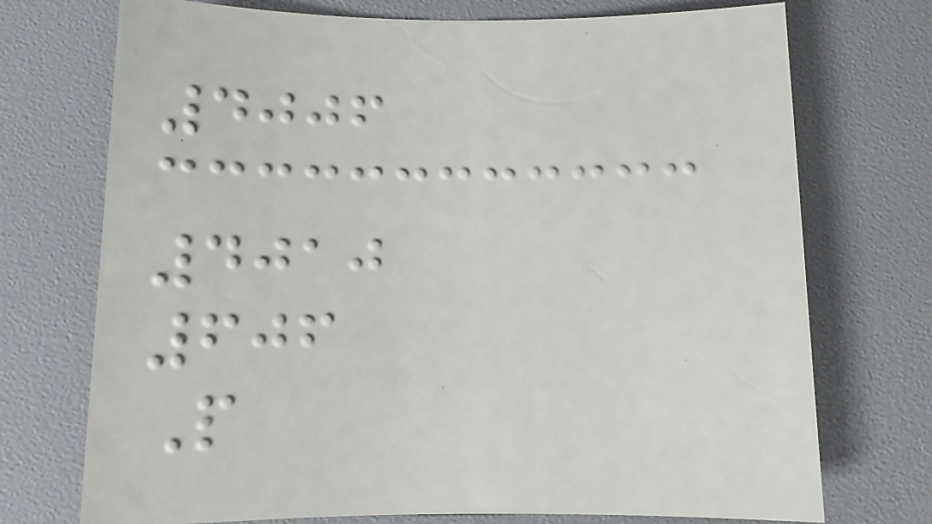4006
4010
606
P
